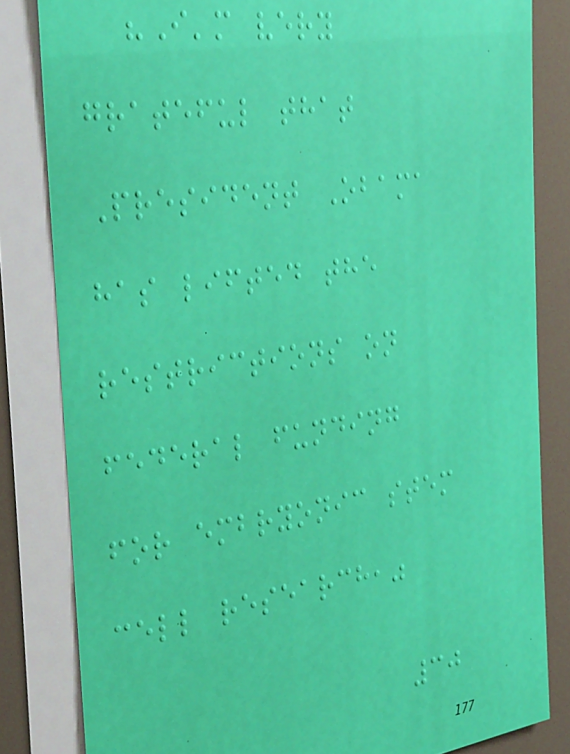"I'm very
grateful that
President Obama
has lifted the
restrictions on
federal funding
for embryonic stem
cell research,"
30
